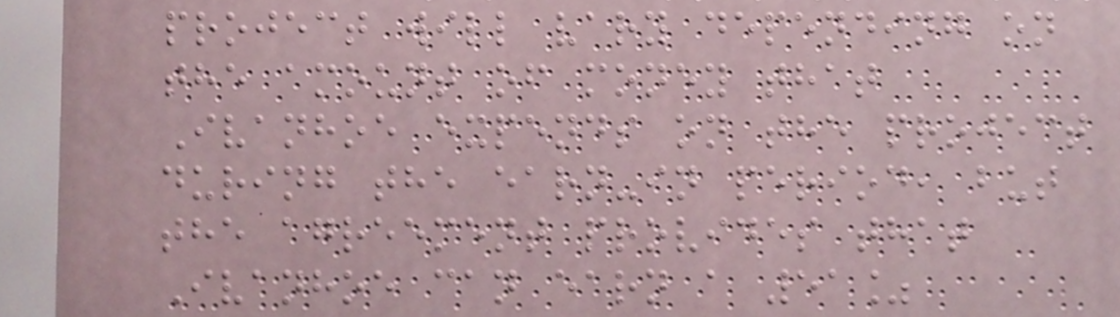project will vary depending on
the amount of money that
Ivanhoe expends on the project
during the earn-in period, but
the agreement provides that
Ivanhoe can earn a 51%
